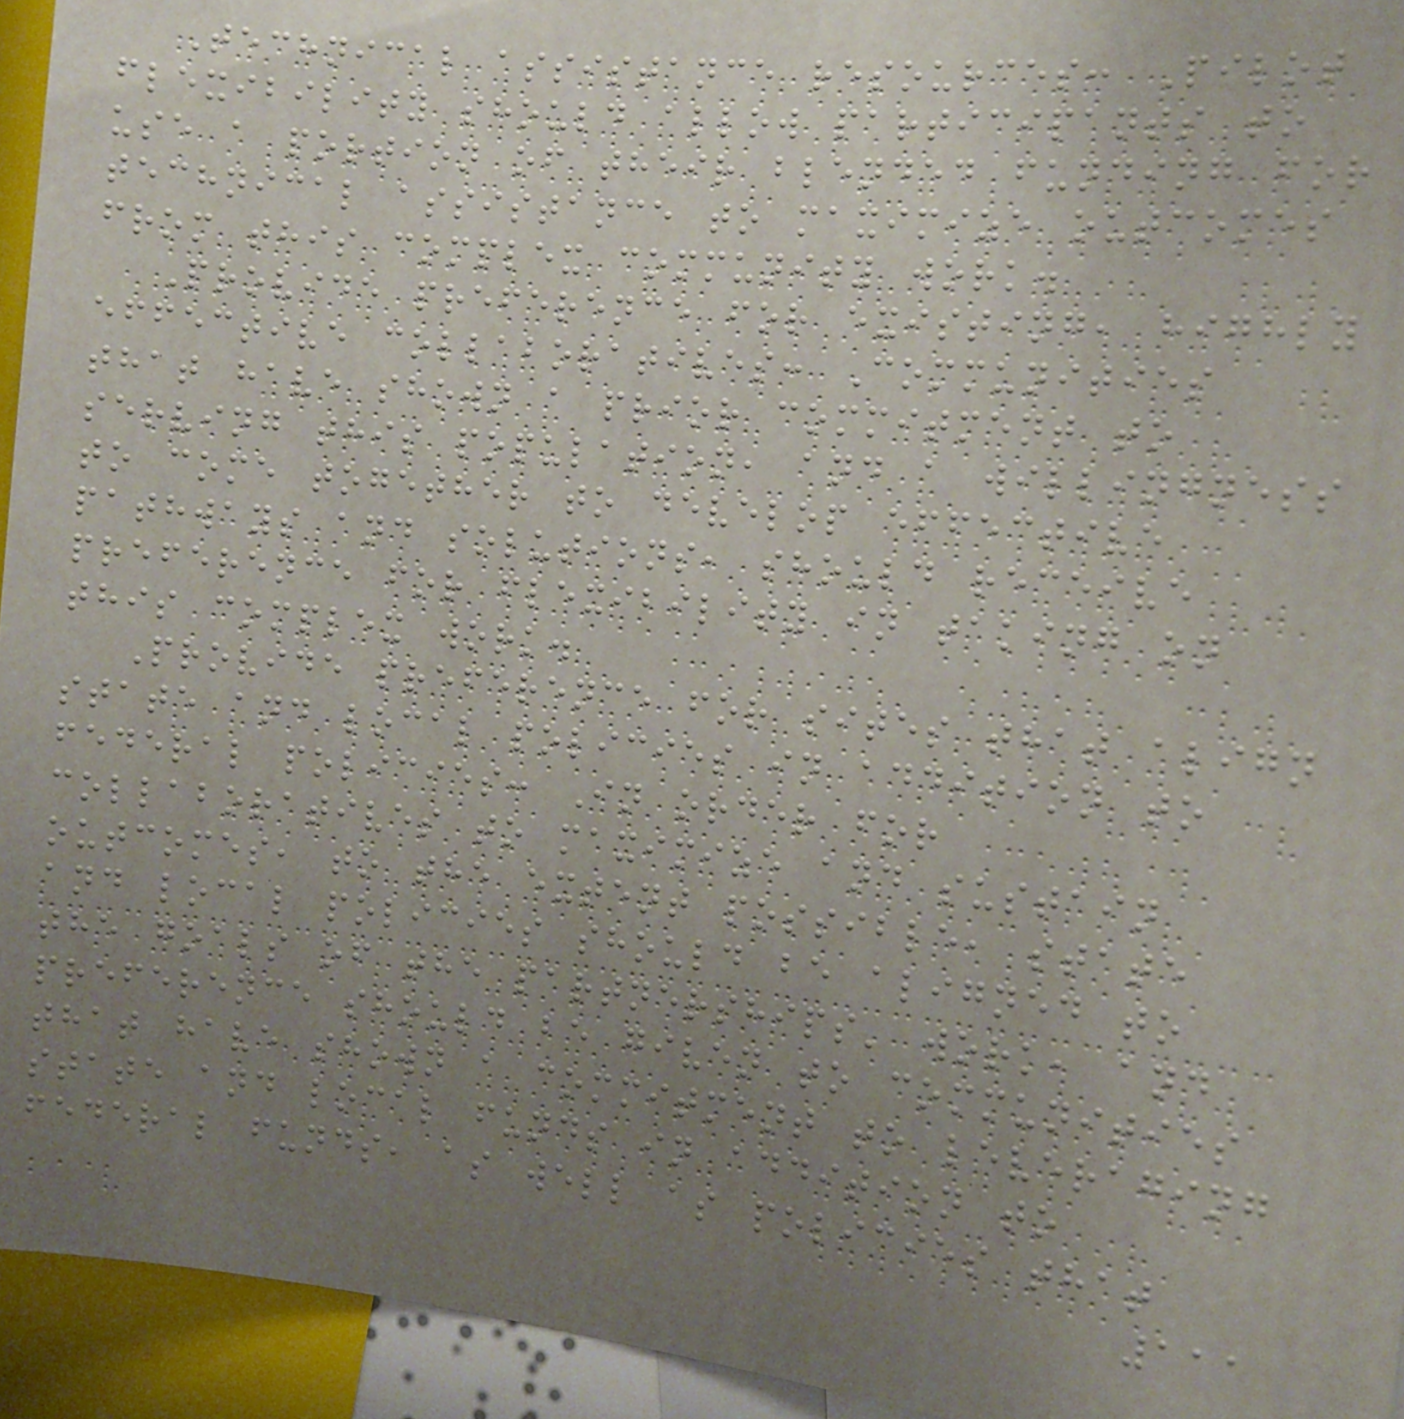Technical assistance resources: Pilot
flexibility should allow participants to
use a portion of their blended funding for
technical assistance to maximize outcomes
from this complex community work.
Provide preference for existing, highly
effective collaboratives: Communities
that have shown a prior commitment to
serving this population, and a willingness
to come together to develop effective
pathways and solutions, should receive
preference for flexibility in taking on
this complex work.
Provide preference for sites that align
state and local policies in addition to
federal policies: In order for
collaboratives to maximize and sustain
outcomes, to the extent possible, state
and local policies should be aligned to
the goals of the partnerships' work, and
preference should be given to communities
that have shown a commitment to leveraging
state and local funds in addition to
federal funds, as well as policies that
111
